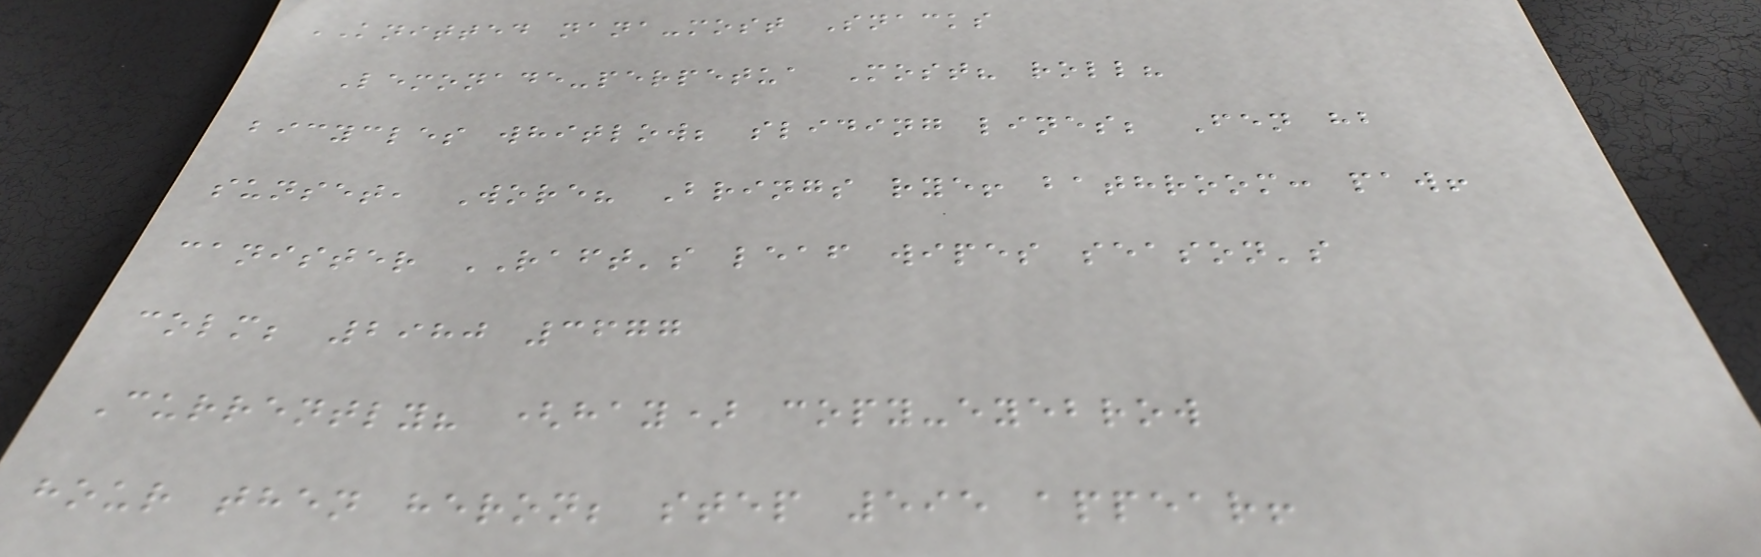KNITTED nana-most Snacks
Lemonade-perpetua Most? roll?
bicycles whitlow; sliding lines; Fen hb
sunset, Wore? Brings rye! bathroom: paw!
canister RAFT's leaf wipes season's
colm; 2980 3677
Currently? (hay) copy-eyebrow
hour then heron; step 595 appear!
